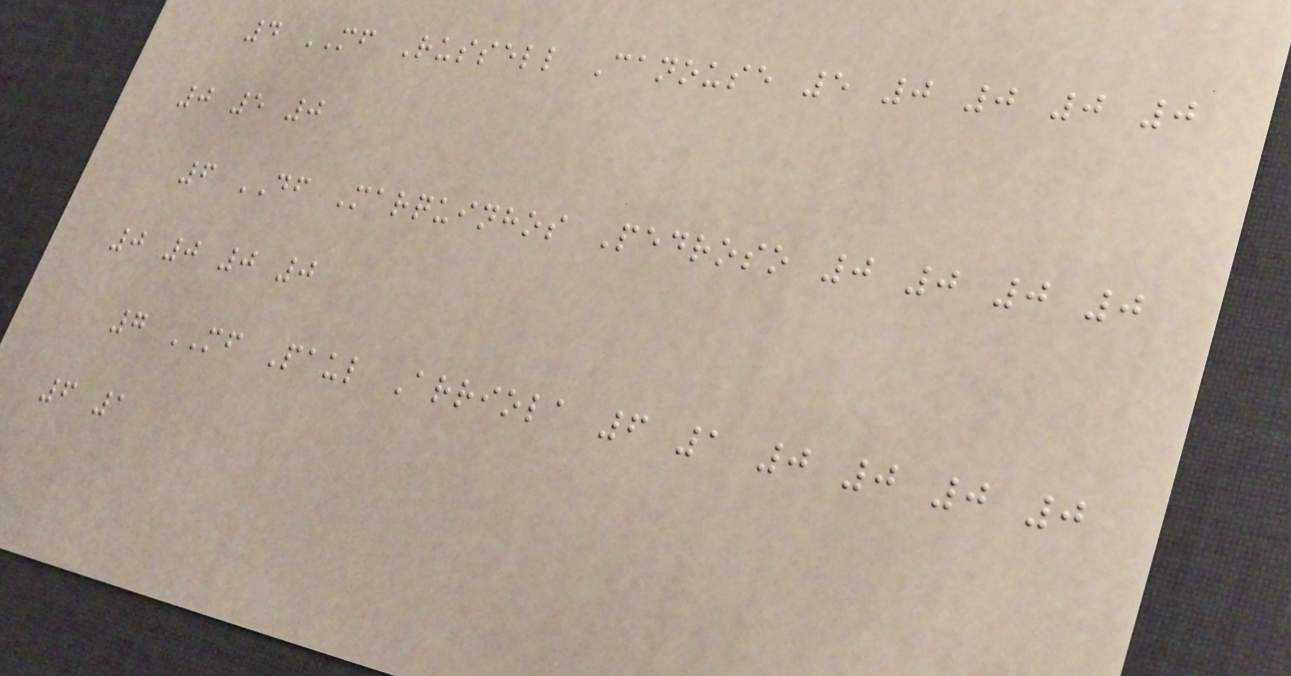4 MF Russell Canouse 5 0 0 0 0
0 5 0
6 DF Marquinhos Pedroso 0 0 0 0
0 0 0 0
7 MF Paul Arriola 6 1 0 0 0 0
6 1
